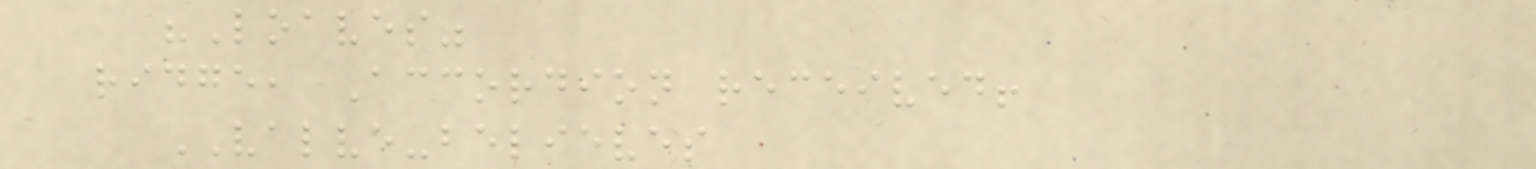"Loaves"
ridge, Accordion received!
VALVE-believes
